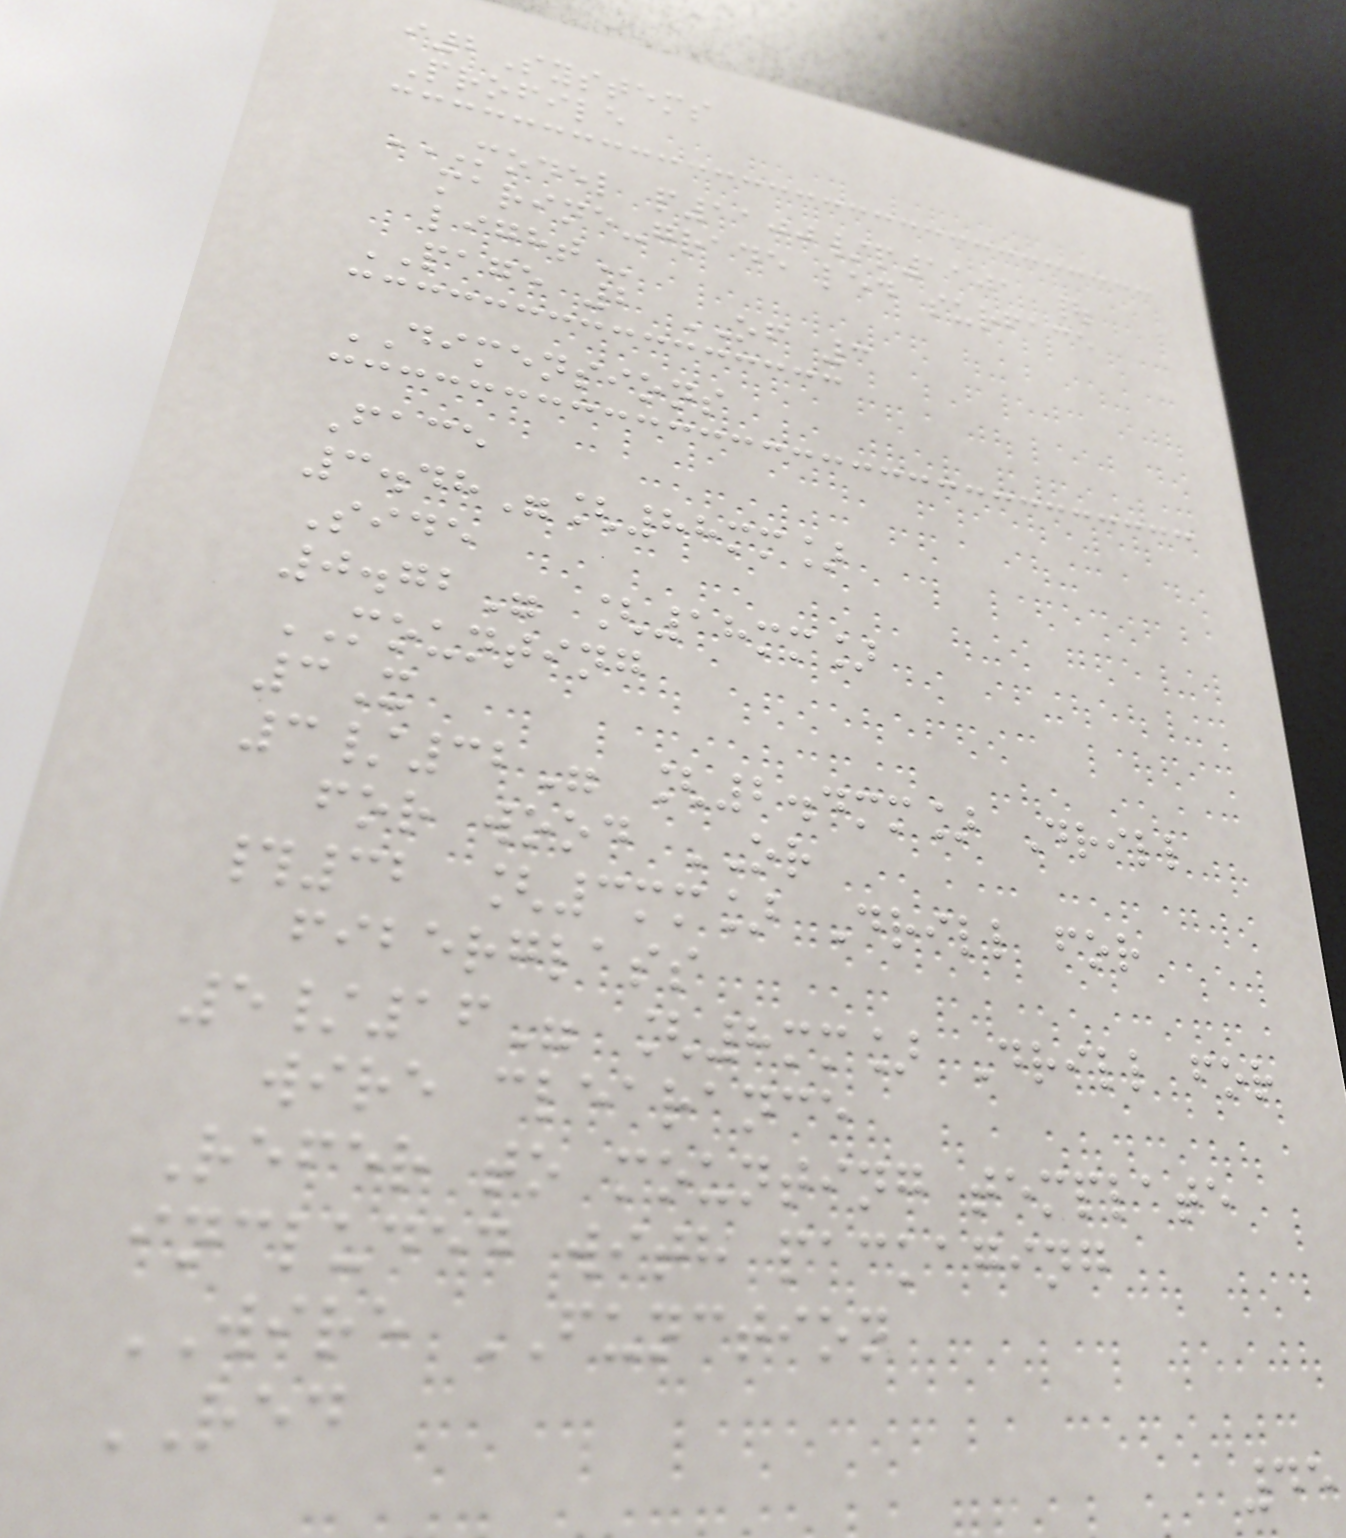i2Systems
Profile
MODEL P1100/P1101 |
MARINE-GRADE LED SURFACE
LIGHT
PAGE 2 OF 3
DIMENSIONS
Face
3.48"[88mm]
Side
0.72" [18mm]
MOUNTING
3X
3/32" [2.4mm] Drill
for wood OR
#32 [3mm] Drill for
fiberglass
5/16" [8mm] Drill for
wire clearance
Refer to mounting template
included with packaging
WIRE FUNCTION
RED
45
